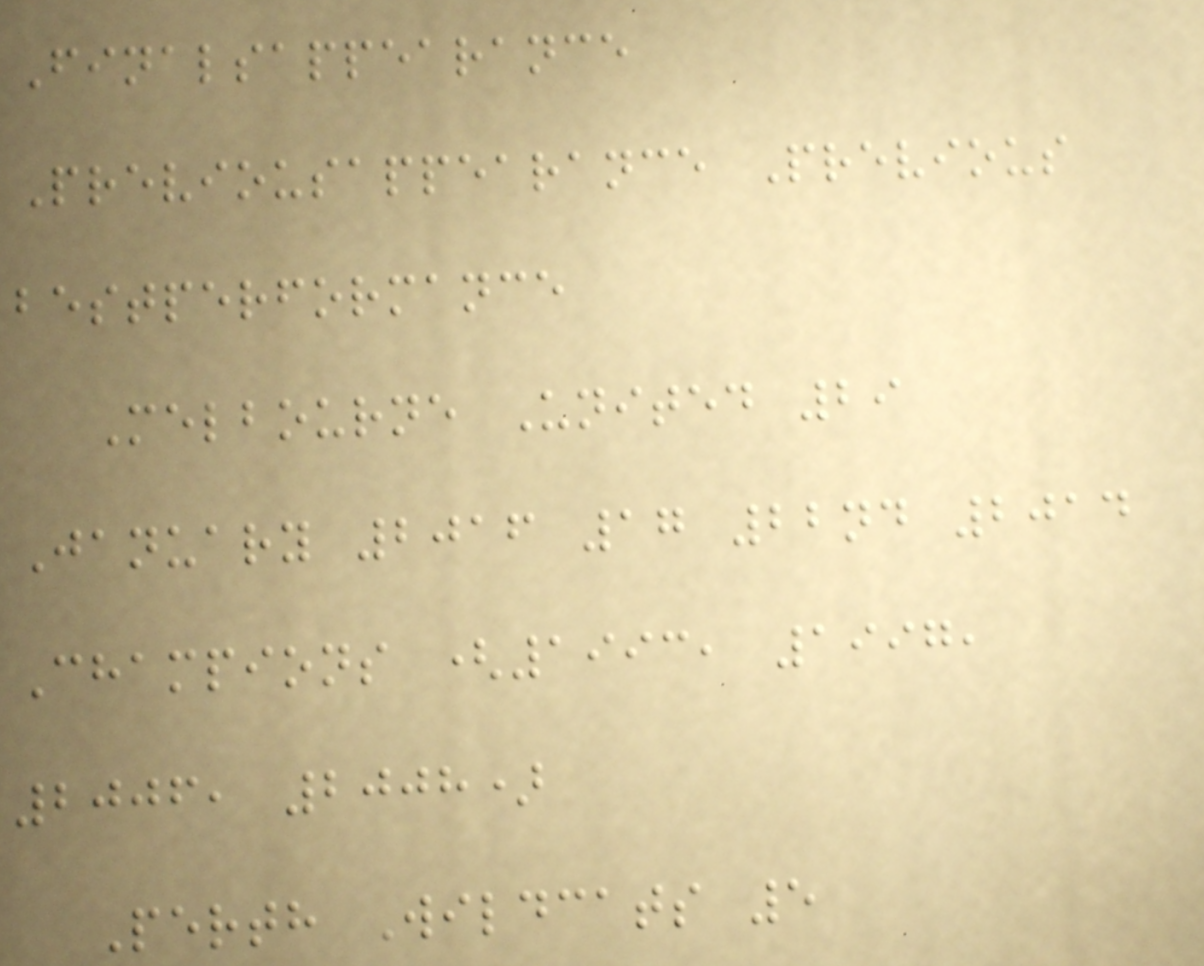Finalsappearance
Previousappearance Previous
bestperformance
Melbourne United 29
January 2016 17 22nd 2014
Champions (1993, 1997,
2006, 2008)
Perth Wildcats 5
